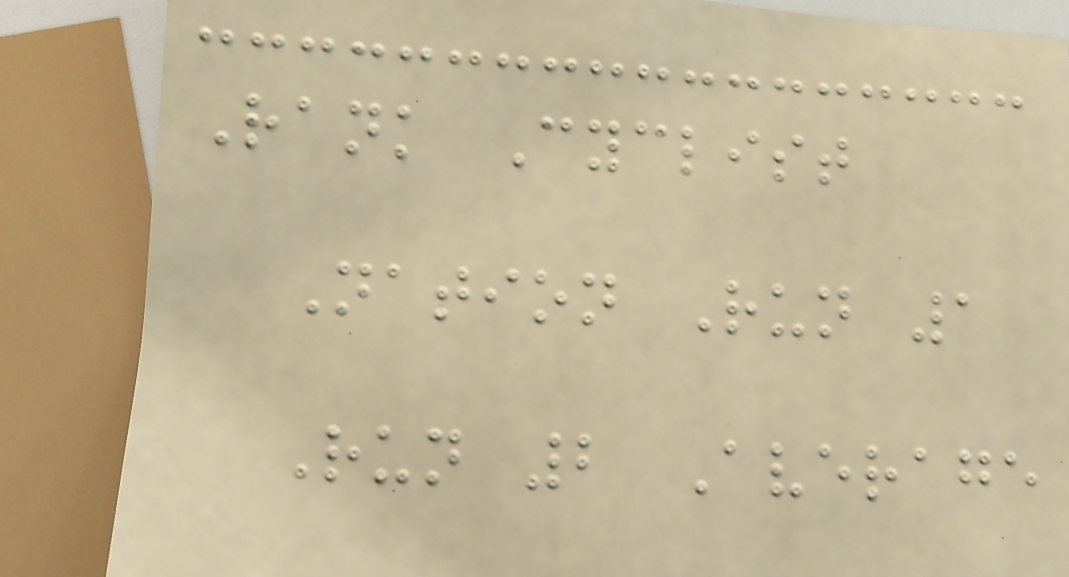Rank Cyclist
Nation Run 1
Run 2 Average
